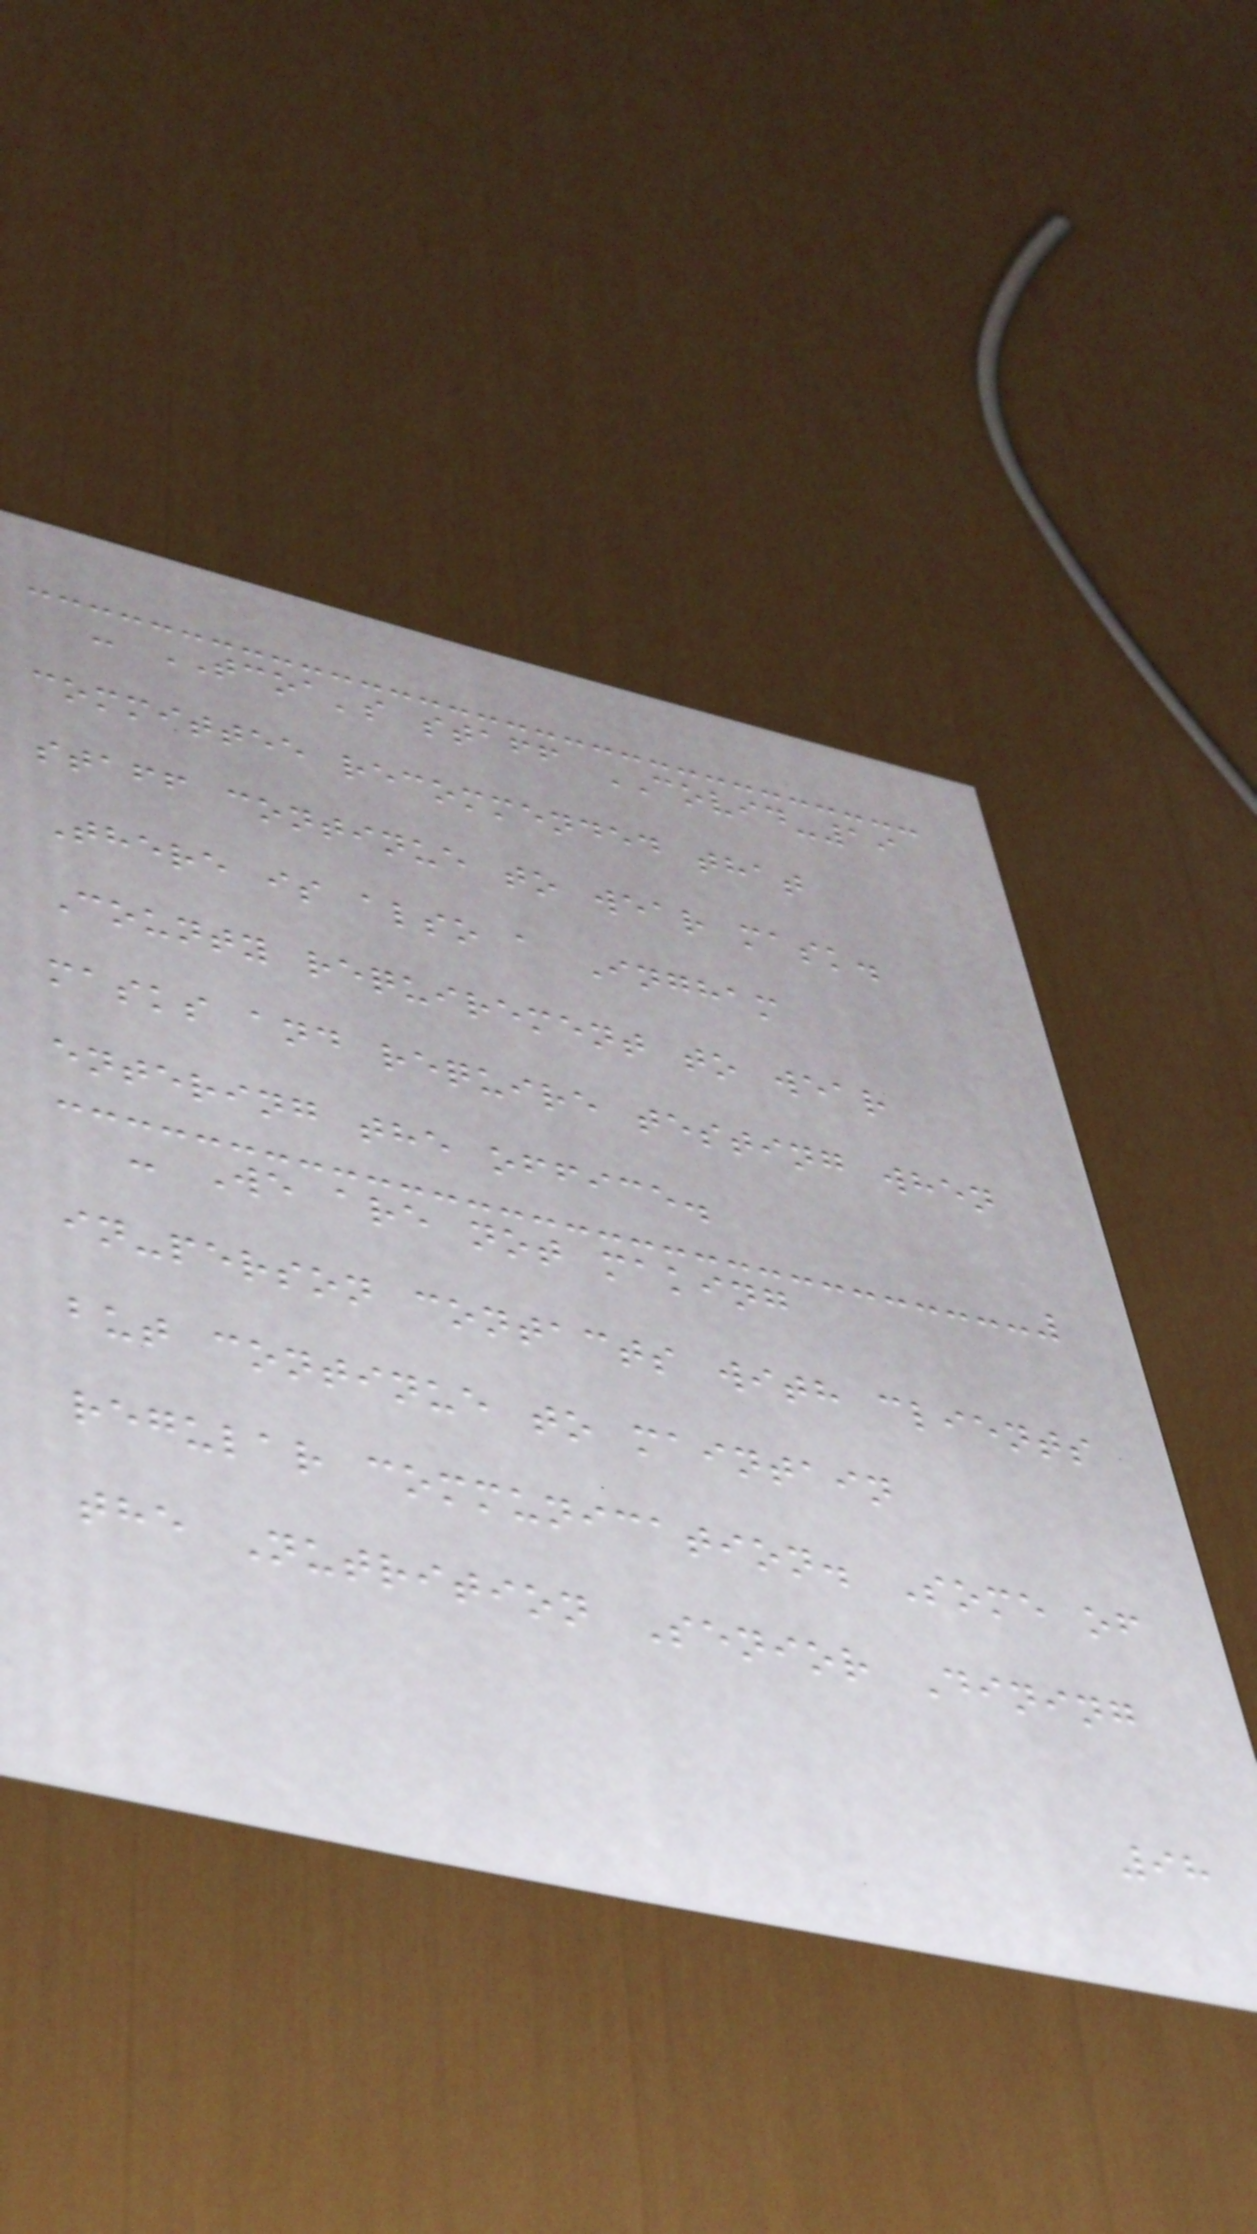- TCOA's staff COVID-19
committee recommended that
staff continue to wear mask.
There is also a Ingham
County requirement to wear
masks and require testing when
entering the office.
- We are not making
in-person contacts with clients
but continue to maintain
regular communication. Some of
the Nutrition Senior Dining
98
